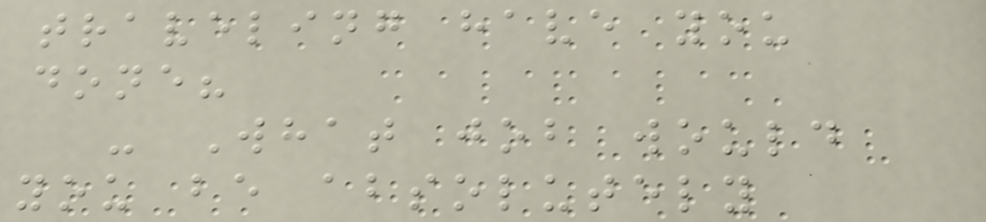traveling have you
done?
- What job would
you be absolutely
